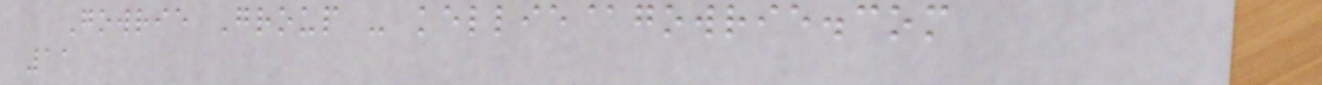Gowrie Group - kellie@gowrie.com
11
